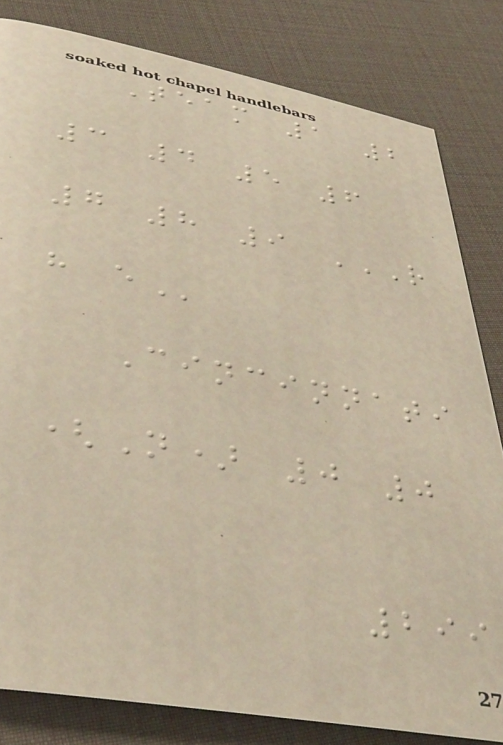Team 1 2
3 4 5 6
7 8 9 R
H E
Cincinnati
(N) 0 0
299
